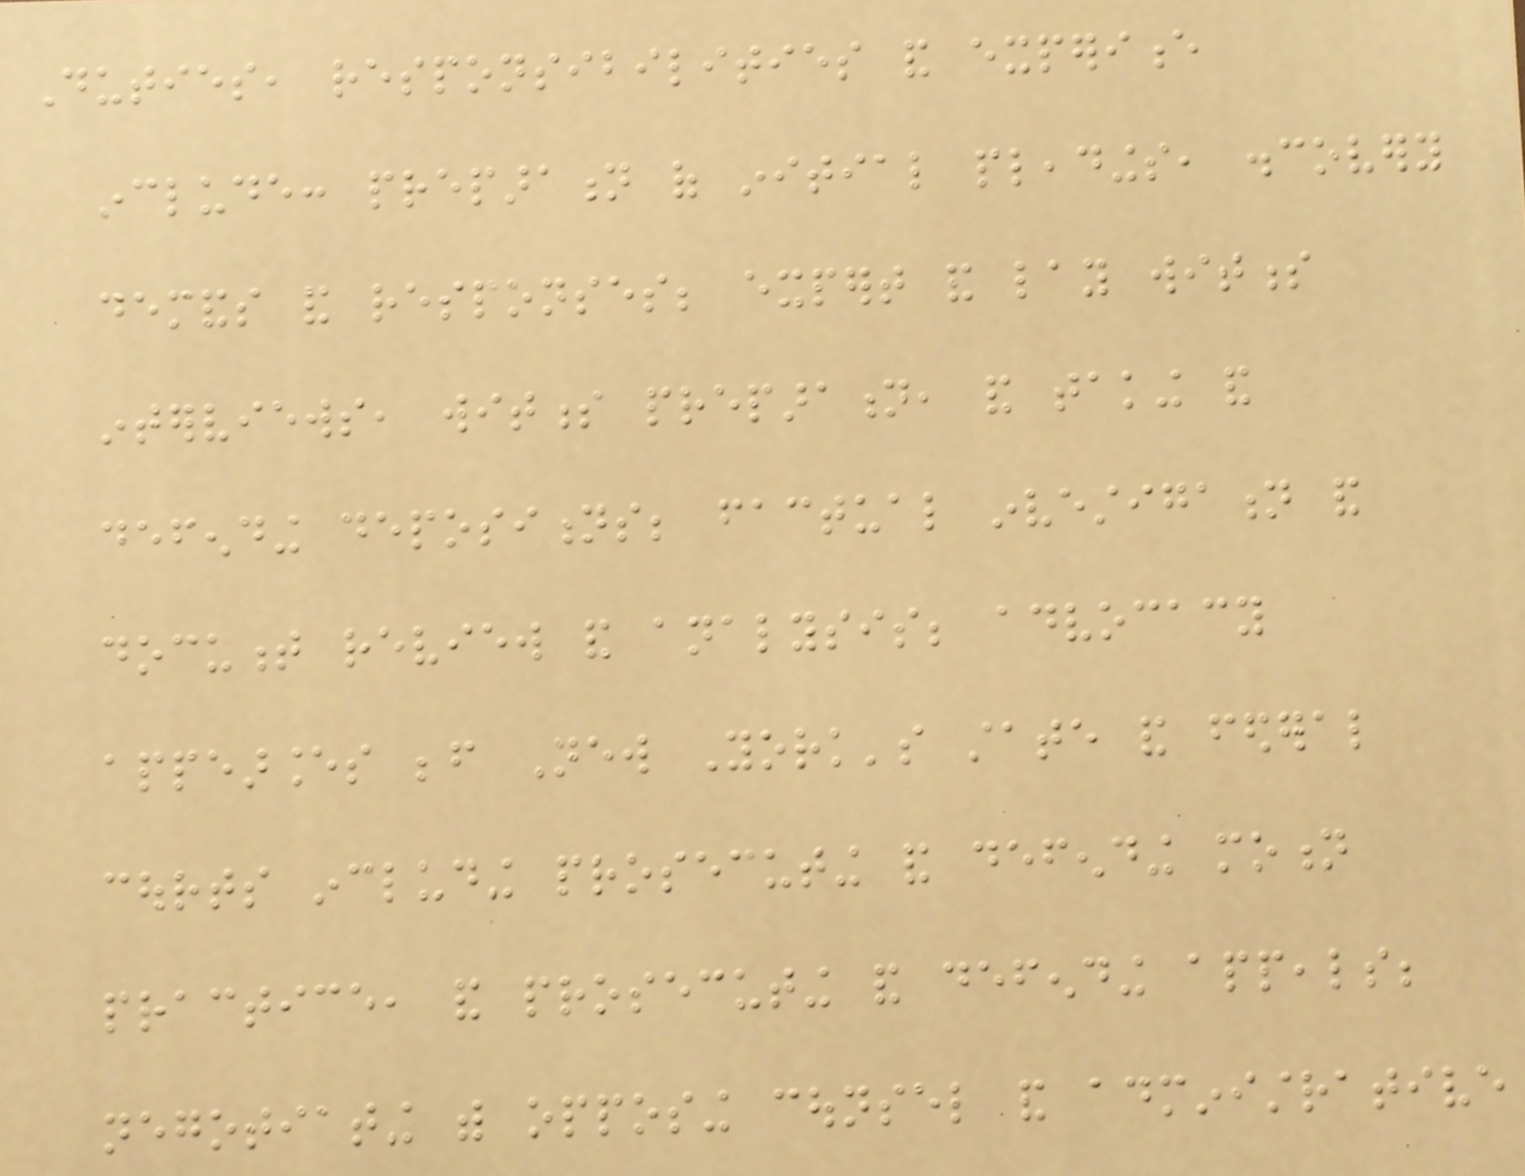Duties, responsibilities and experience
include: preparation of initial pleadings, discovery
demands and responses; expert and lay witness
interviews, witness preparation, and taking and
defending depositions; factual investigation and
document review and analysis; advocacy
appearances before New York's state and federal
courts including prosecuting and defending motion
practice, and prosecuting and defending appeals;
negotiating with opposing counsel and administrative
